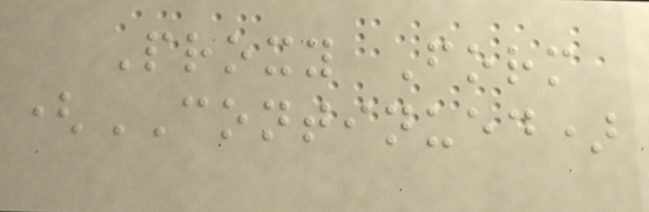Proxy Form
(CONTINUED)
